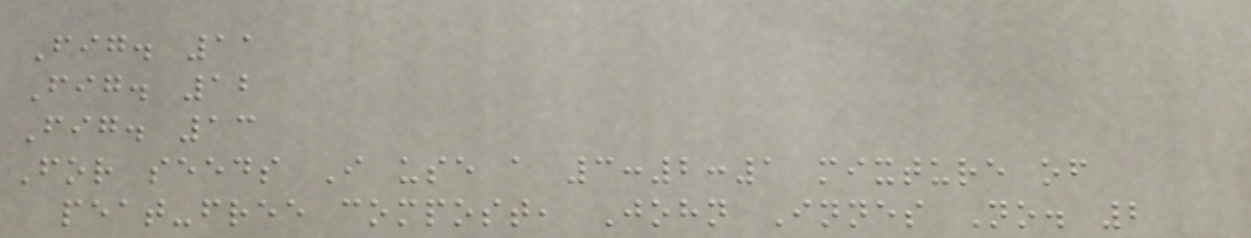Fig. 11
Fig. 12
Fig. 13
For seeds I use a 3:2:1 mixture of
peat-free compost, John Innes No. 2
